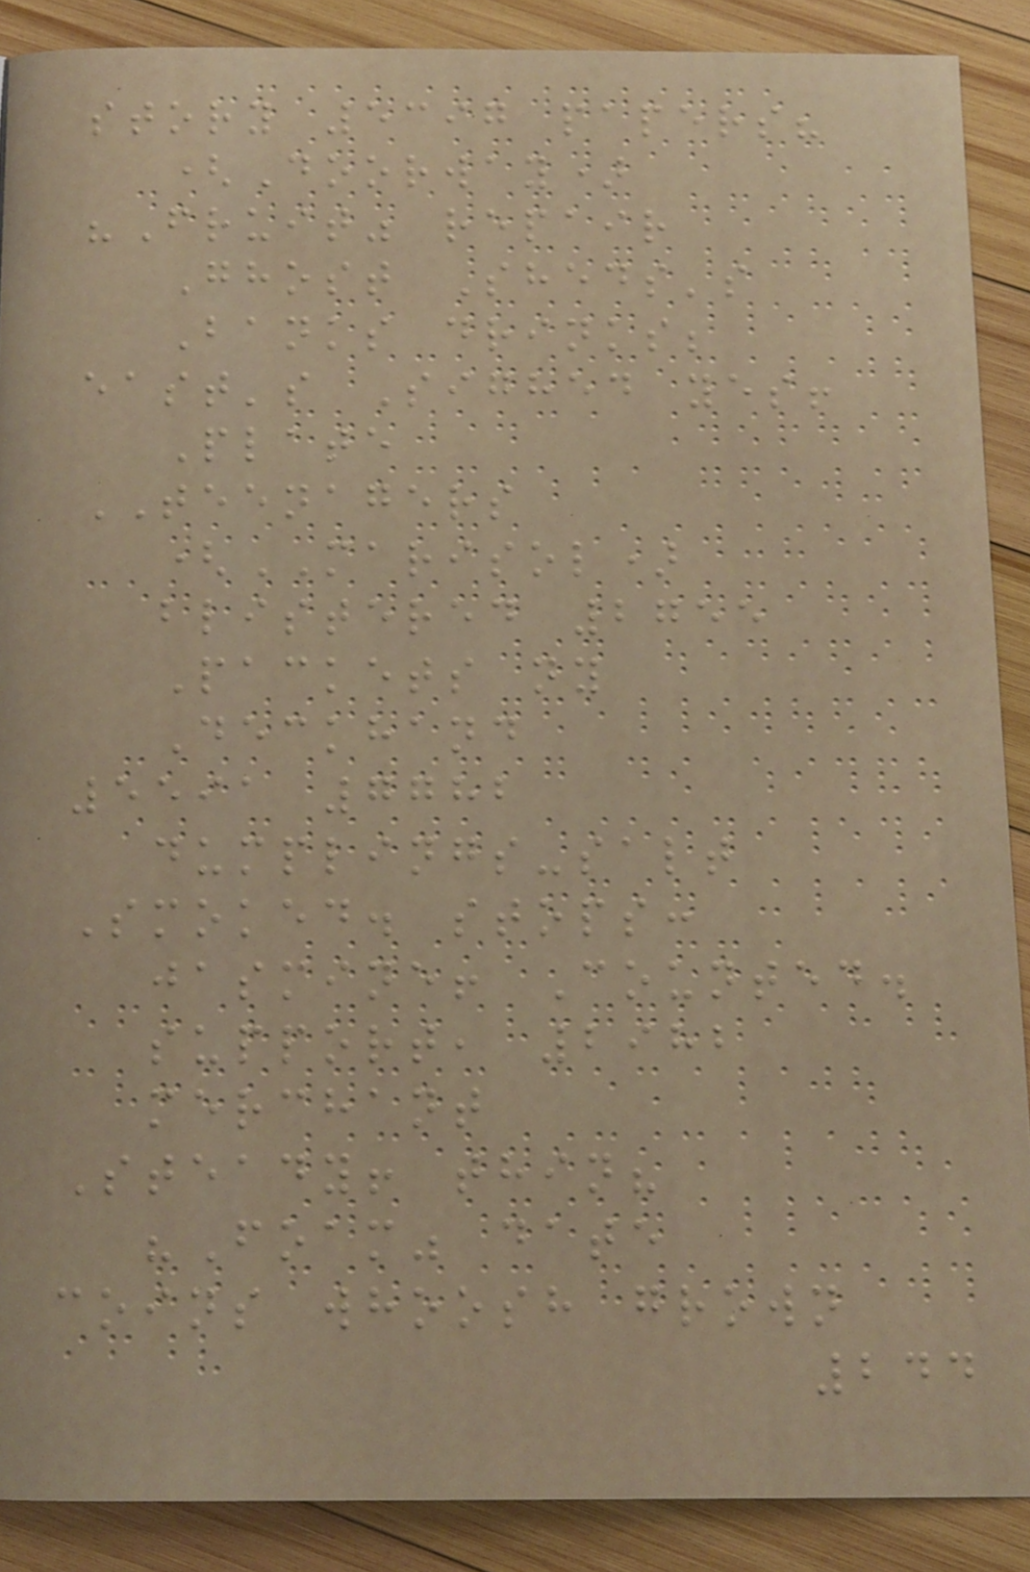story 5397 papers?
(Doorway)
"Fruit" repair
Ghost Sheds's
Banks drinks;
east's Sighed yes!
Plate
TEENAGERS
(MARISOL)
blistered 2755
Packets ny
Deckhand
5591 7782
dumplings-salt
Smoked. stops:
jasmine! Counted.
support, 2982
merchant
Steady! thin?
"Foam" date
coins whoosh grown
244
